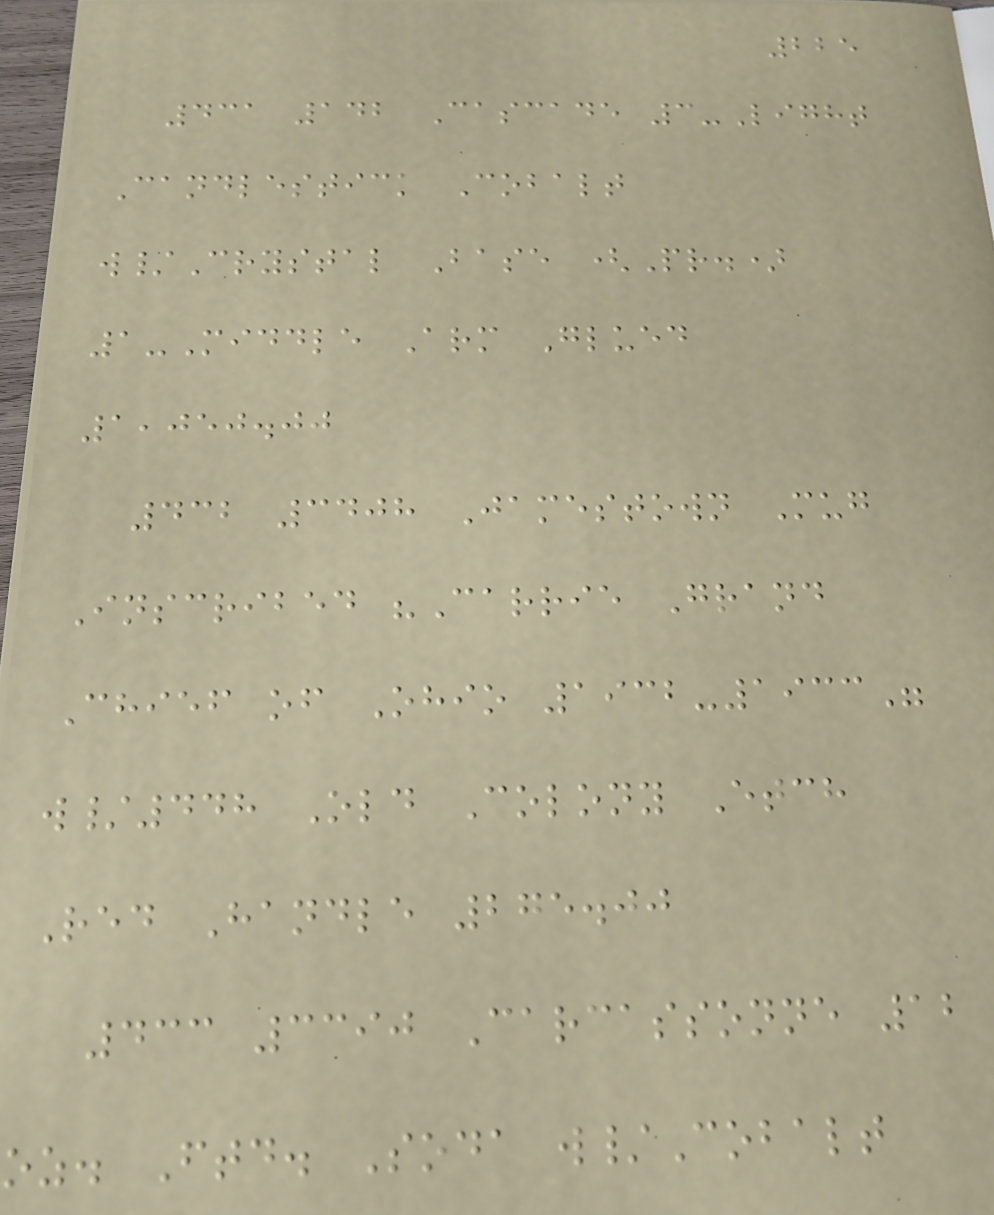225
431 142 Cascade 3-Light
Candlestick Cobalt
w/Crystal Base (Pr.)
1-Middle Arm Glued
1,050.00
432 3408 Jamestown Mug
Inscribed "Carrie Grand
Chief of Ohio 1932-1933"
w/448 Old Colony Etch
Red Handle 275.00
433 3390 Carcassonne 12
oz. Ftd. Soda w/Cobalt
